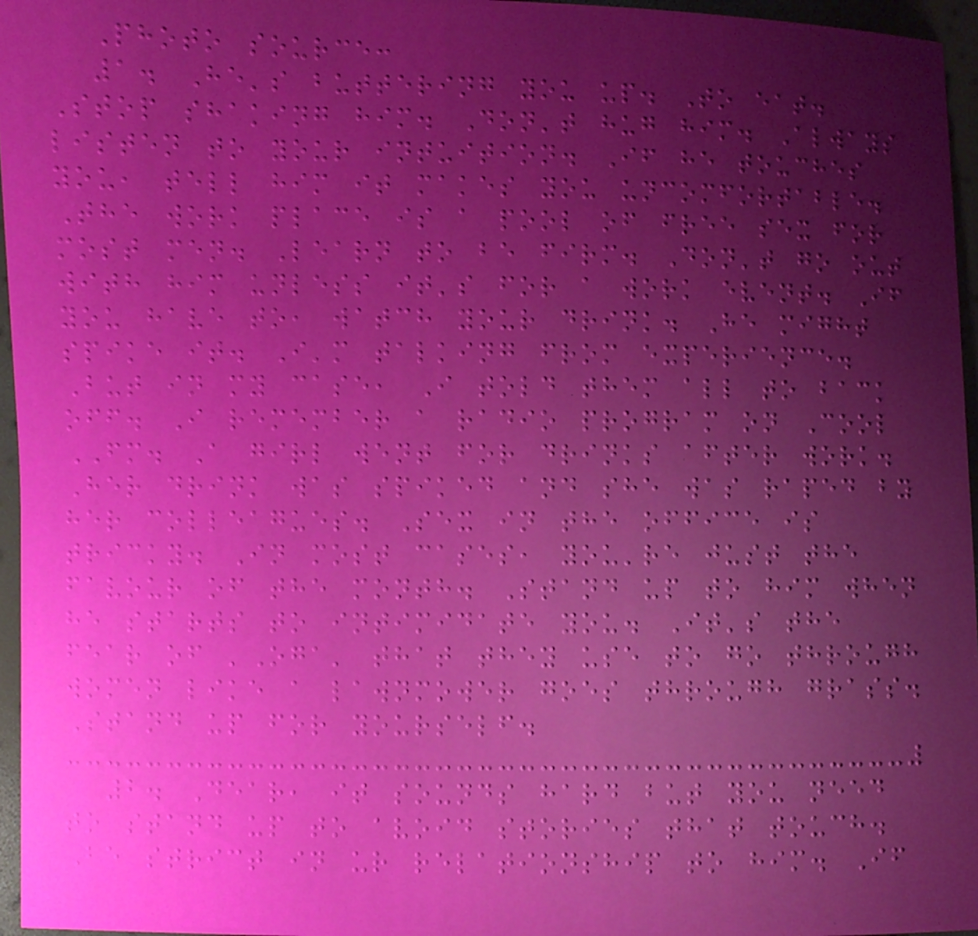Photo source:
1. He's buttering you up. To eat.
Stop shaking him. Don't hug him. Always
listen to your intuition. If he touches
you, tell him it makes you uncomfortable.
The work place is a pool of free sex for
most men. Learn to be firm. Don't go out
with him unless it's for a work event. If
you have to, watch your drink. He might
spike it. I'm talking from experience.
But in my case, I told them all to back
off. I remember a radio program on Cool
FM. A girl went for drinks after work.
Her drink was spiked and she was raped by
her colleagues. Sex in the office is
tricky. In most cases, you're just the
favour of the month. Stand up to him when
he starts to intimidate you. It's the
fear of 'Oga' that they use to go through
women like a lawnmower goes through grass.
Stand up for yourself.
2. Dear, it sounds hard but you need
to stand up to avoid stories that touch.
Be strict in ur relationship to him. If
